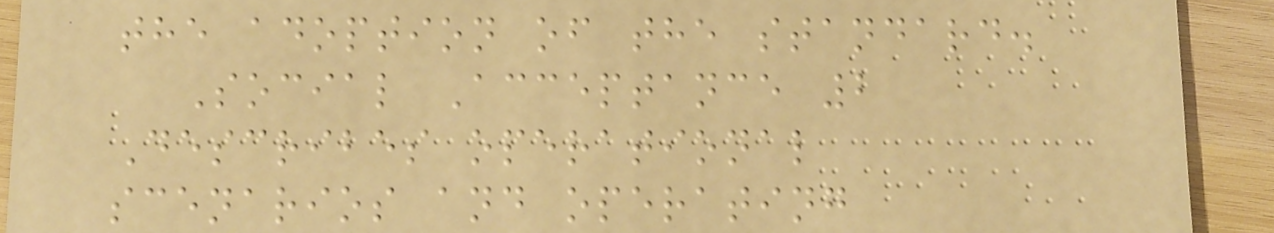the adoption of the standard.
Social Acceptance 2
Describes operational
scenarios and operating
